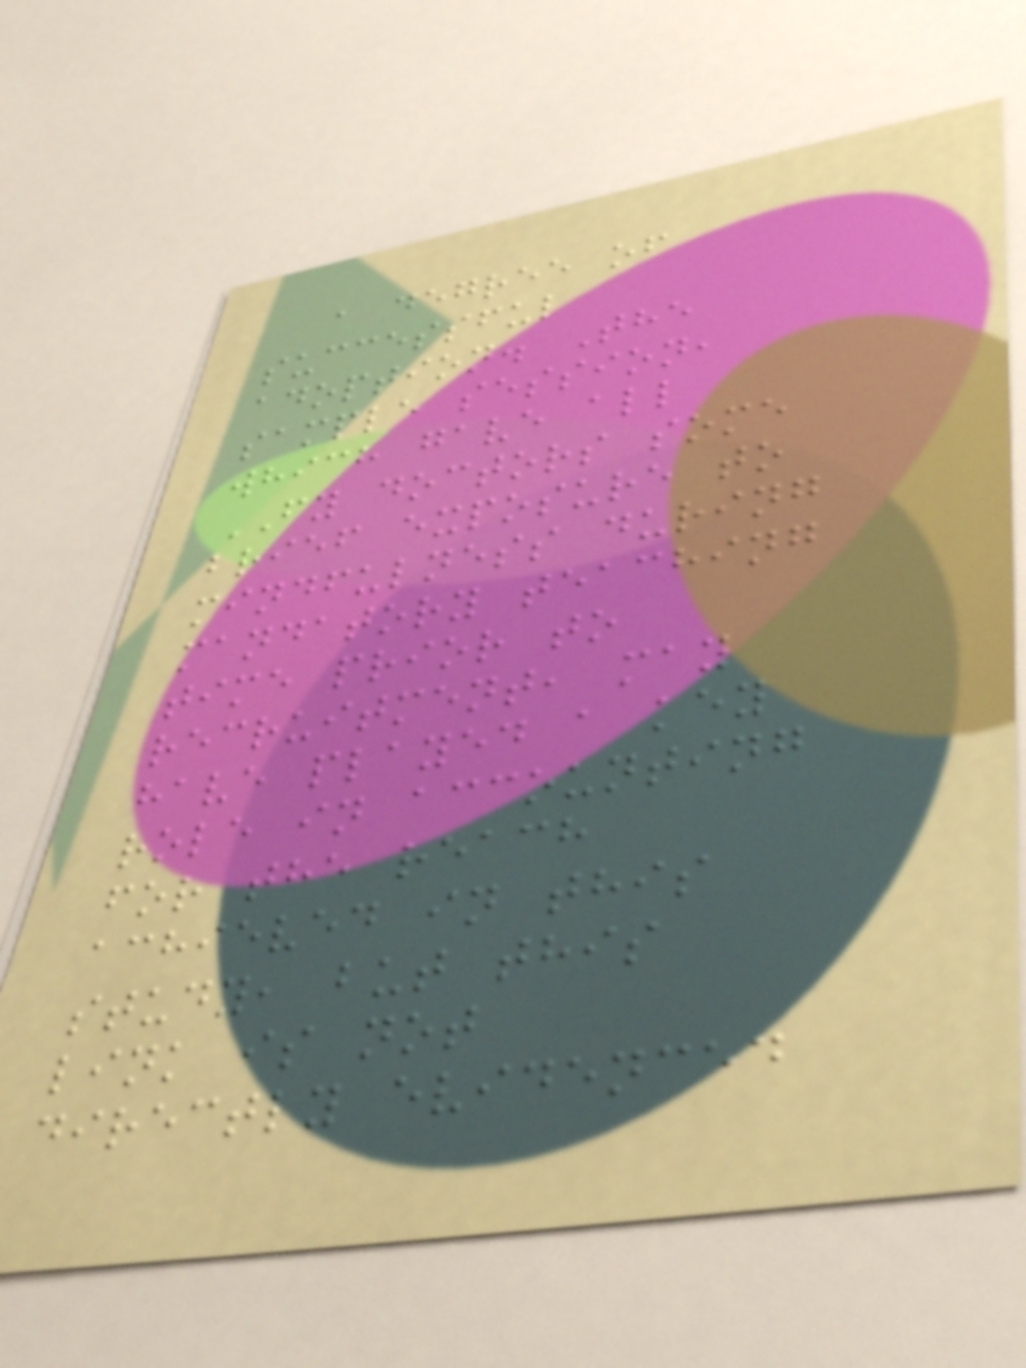a degree of
successful
adoption. The
sample session,
which gave all
FY doctors some
brief exposure to
mindfulness during
mandatory teaching
time prior to
recruitment, may
have played a key
role in accounting
for the reach
achieved in this
study, but this
link is not
directly evidenced
